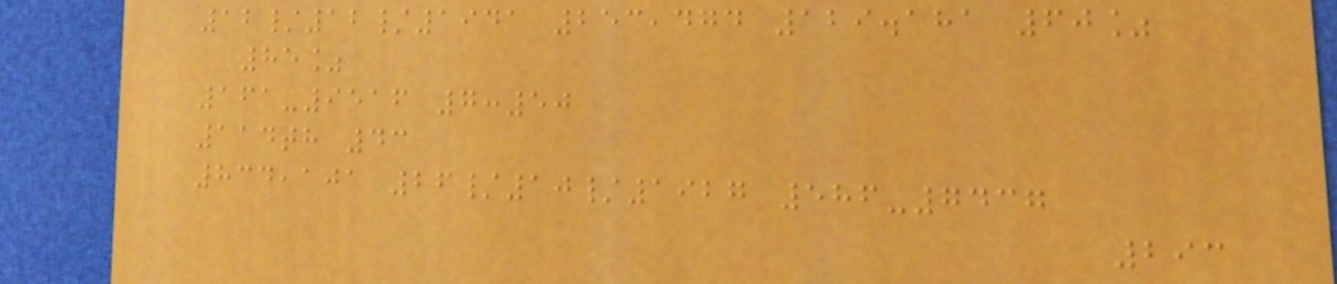12/12/1941 253,474 129.181 60%
85%
161-9516 7:50
114th 43
834,101 26/10/1927 586-7437
293
